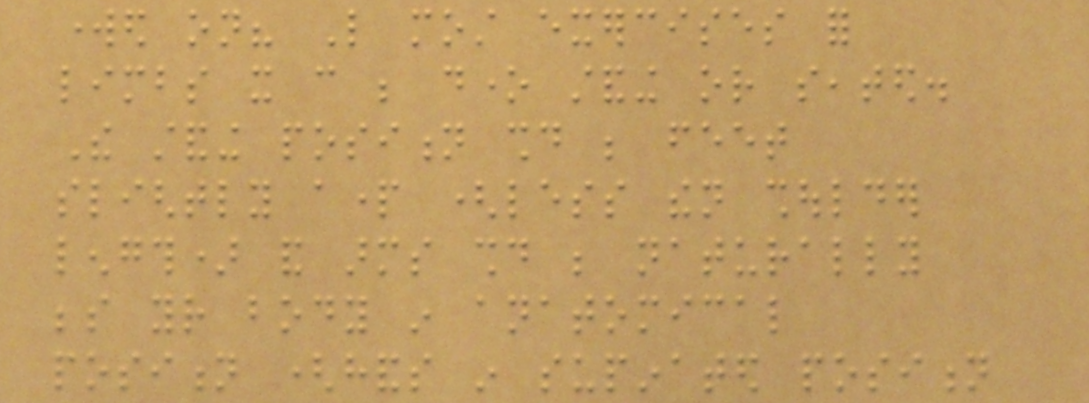worked on? Like most exercises for
limbs it can be done standing or seated.
The standing position should be feet
slightly apart (less then shoulder
length) and arms should be naturally
beside your body in anatomical
position (hands in supinated position
